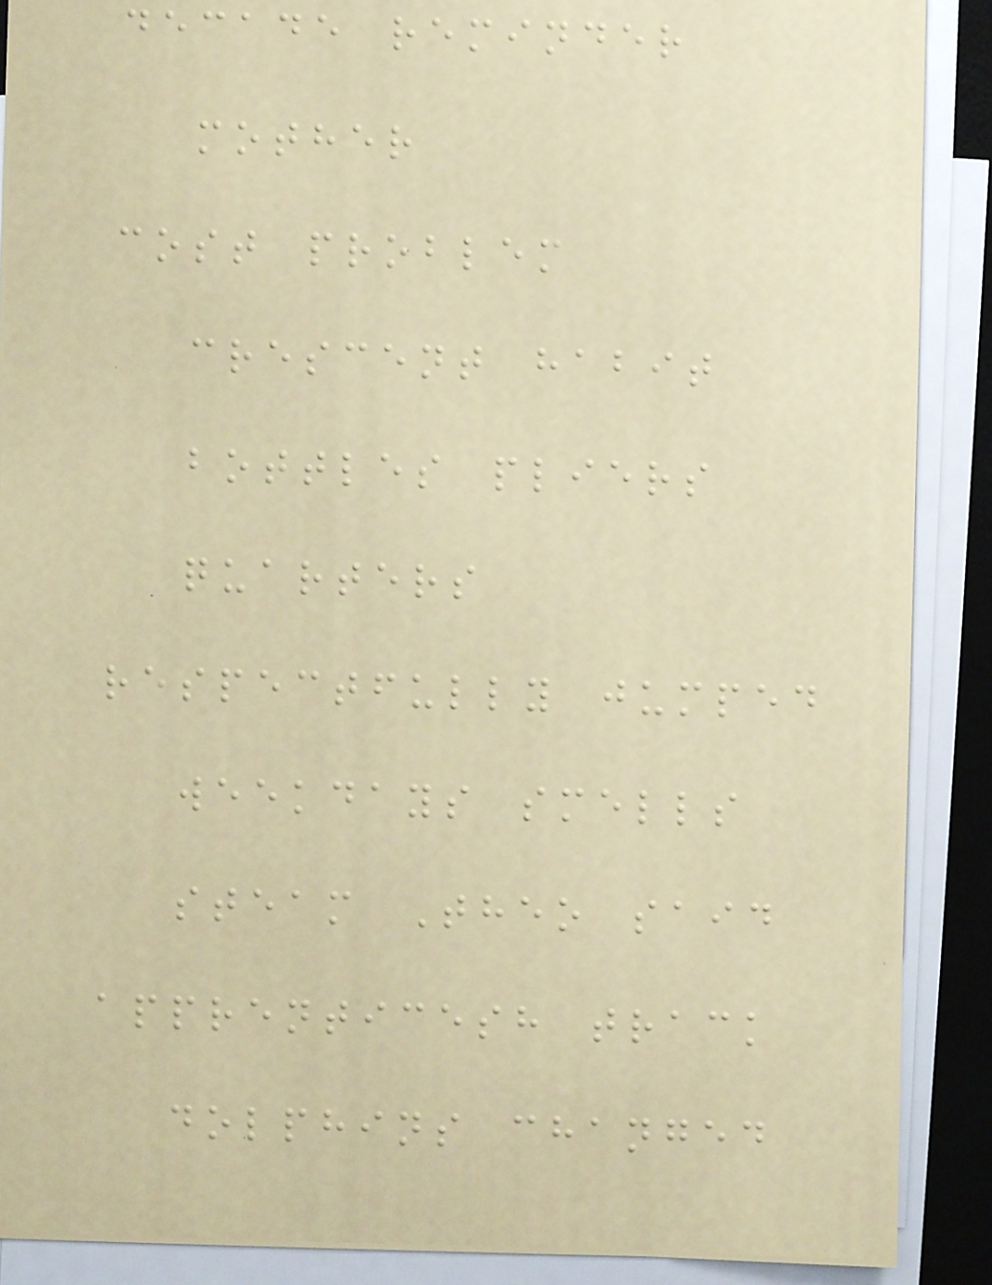decade reminder
mother
cost problem
crescent habit
bottles pliers
quarters
respectfully jumped
weekdays smells
steam Theo said
apprenticesh track
dolphins changed
